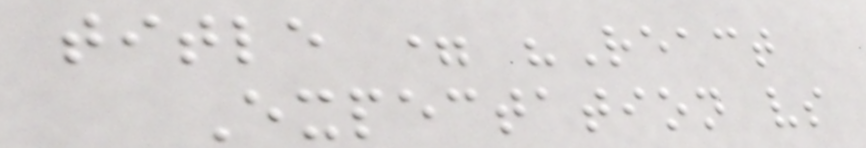title = "React
Expectation vs
